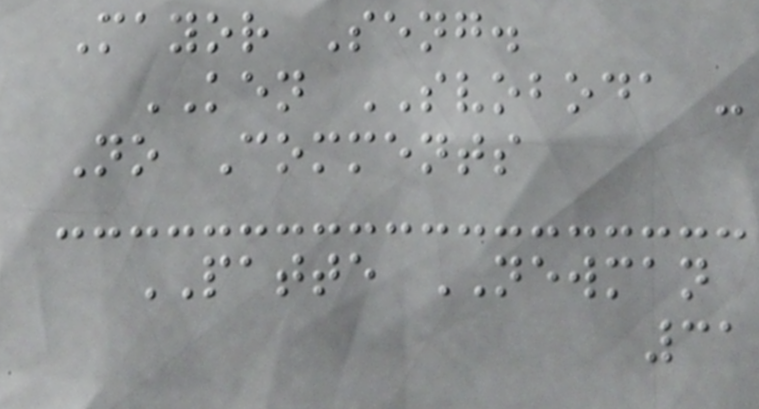Mayor Seng.
KEN SVOBODA -
No Comments
PATTE NEWMAN
31
